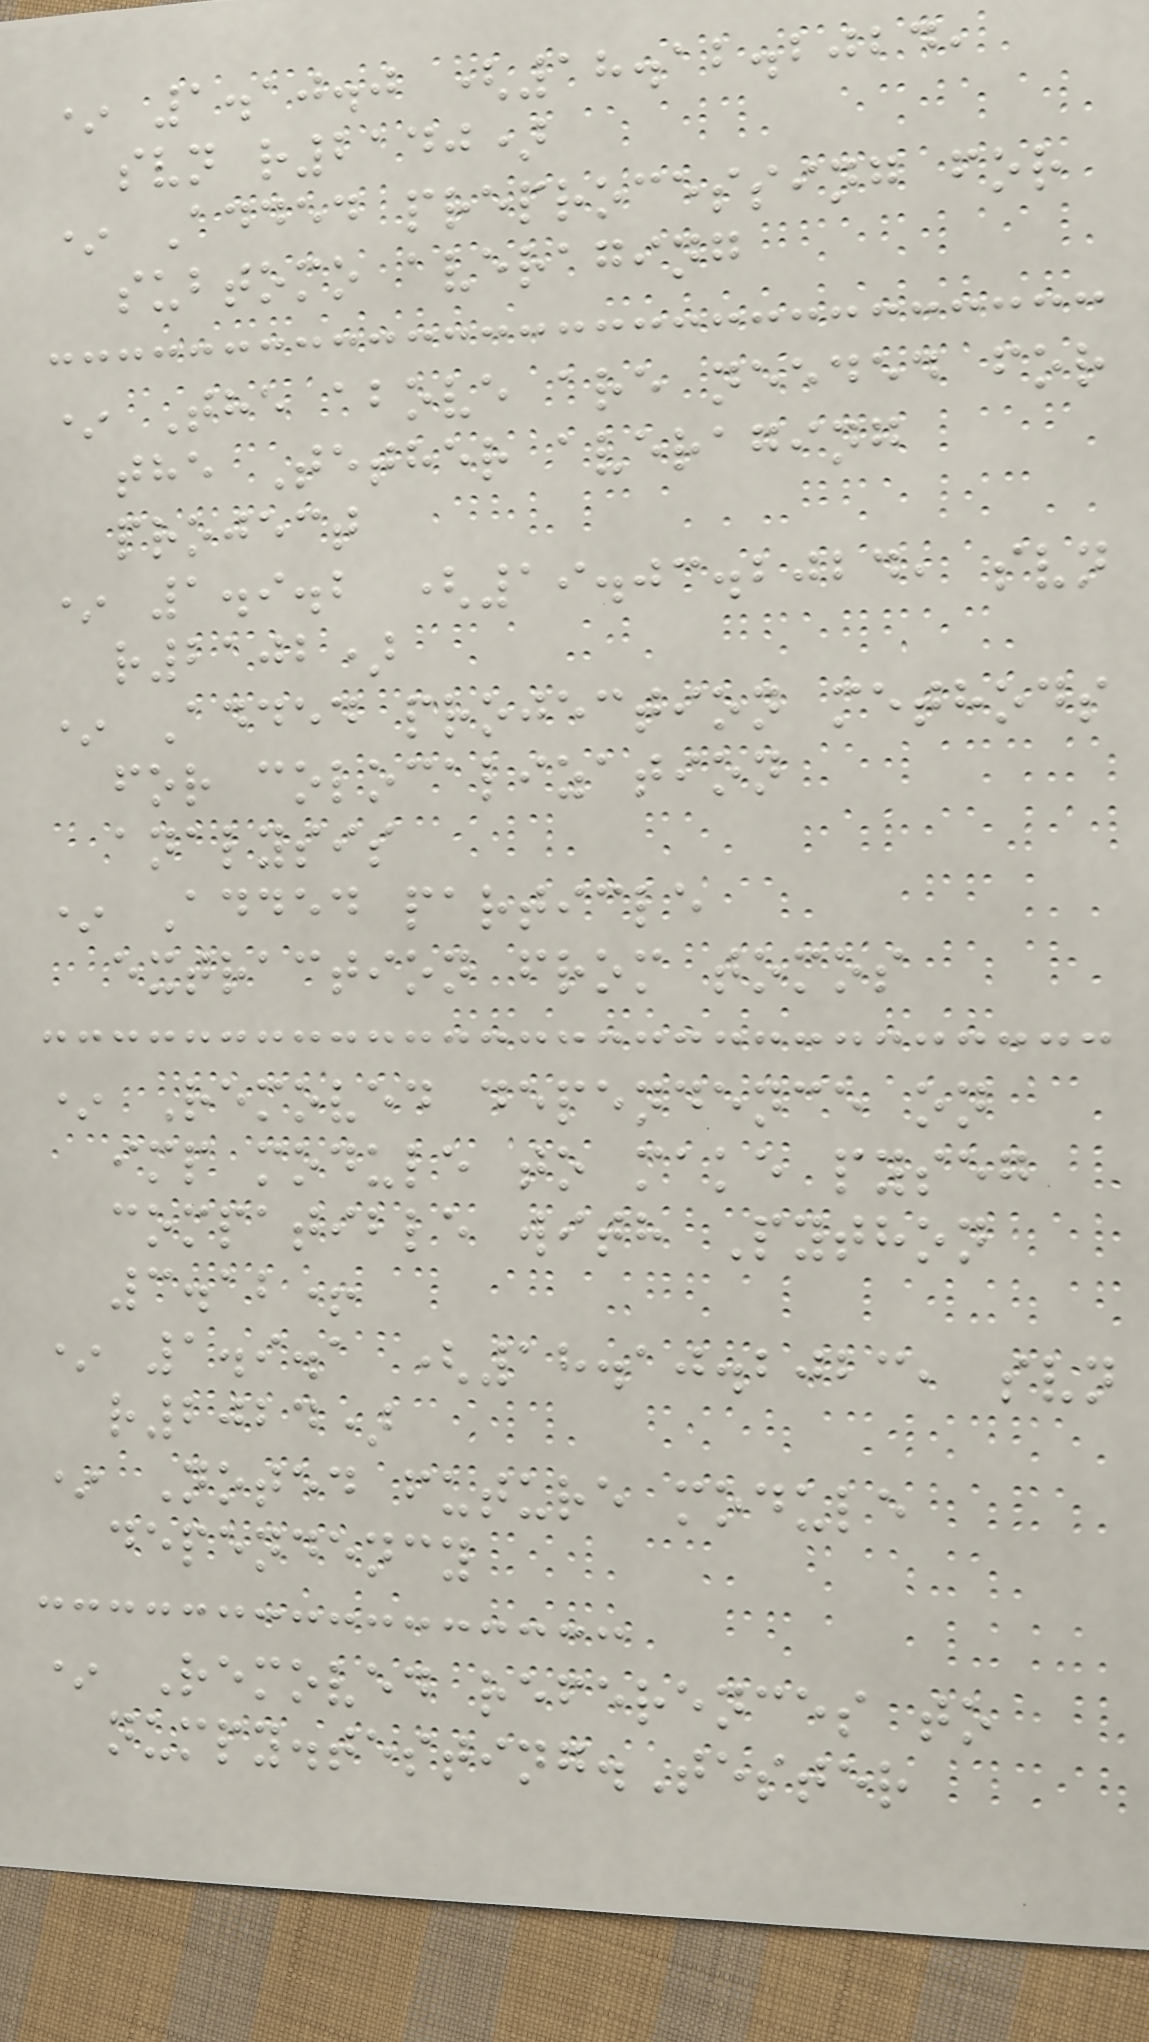* 1.10.0 (18.12.2024,
svn r2140)
* Added preprocessing for
subtomo averaging
* The above are needed for
the Tether averaging
project
* 1.9.2 (19.03.2024, svn
r2102)
* Added projection methods
for colocalization
analysis
* Added particle
extraction from tomos
* Removed dependence on
imp module to make pyseg
compatible with Python
3.12+
* 1.9.1 (18.10.2023, svn
r2024)
* Noted future module
dependency
* Removed references to
numpy.testing.Tester
